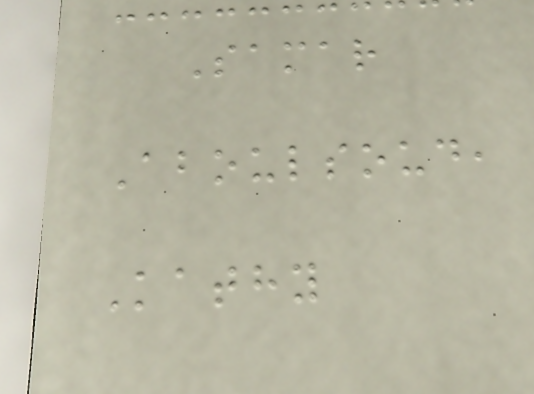Samar
Aboulsoud,
Kathy
